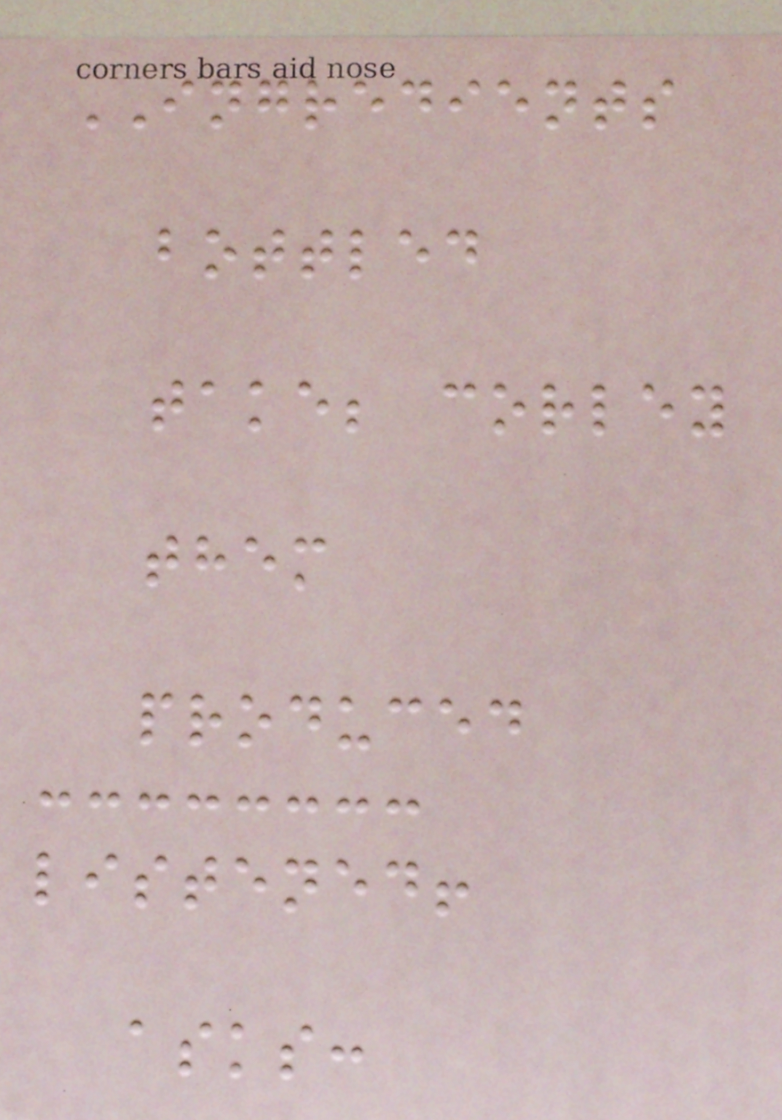INGREDIENTS
bottled
take; corley
them
produced
listened!
asks:
